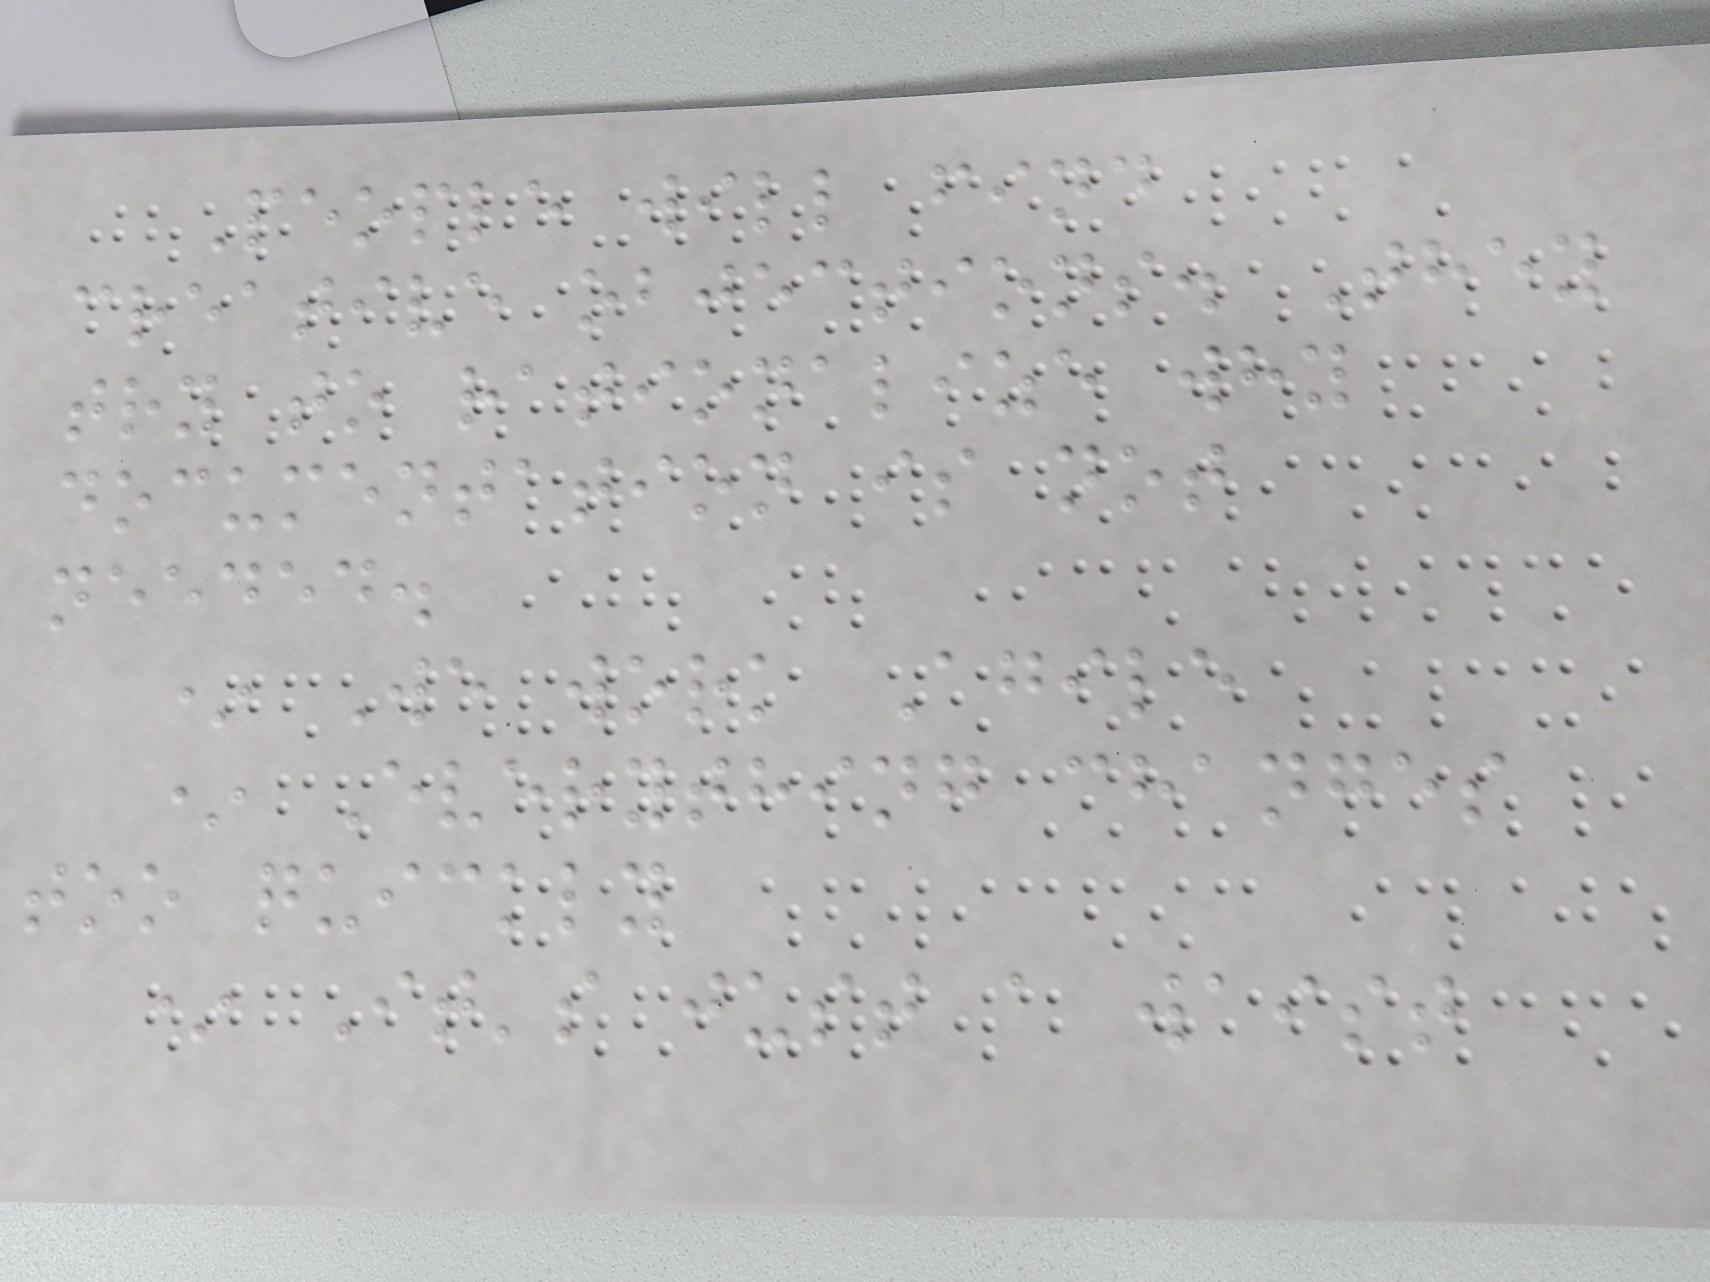People will find
creative objections. They
try to rationalize why
documentation is not
needed.
* We work Agile
* Everything changes
too quickly
* It's just a waist
